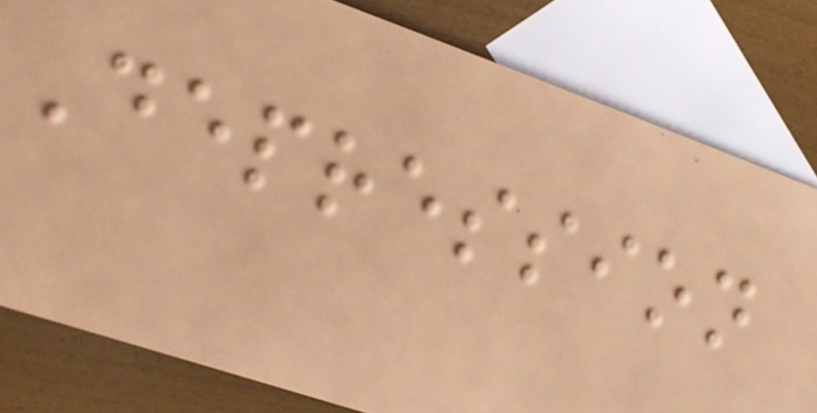Depression
